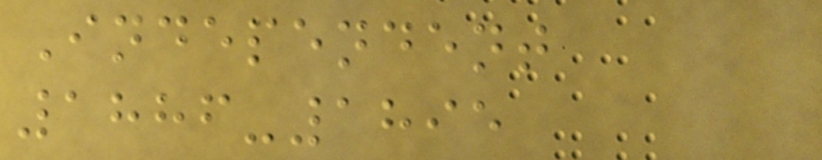Independent
1886-1895
